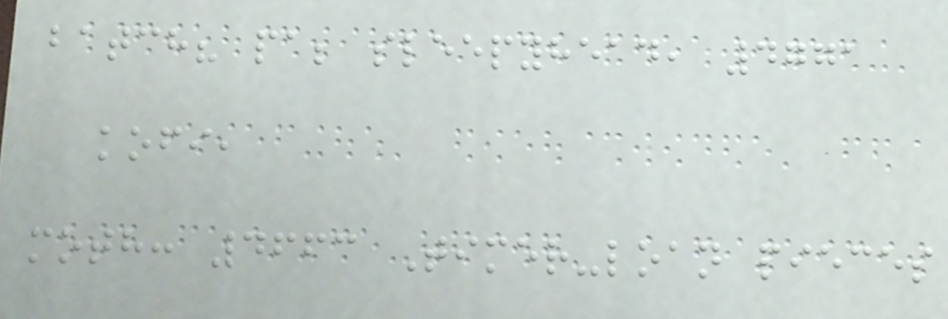batch? pa; sleepyhead, 4771
kofi,
moth: 4663 Timer-loan pieces
